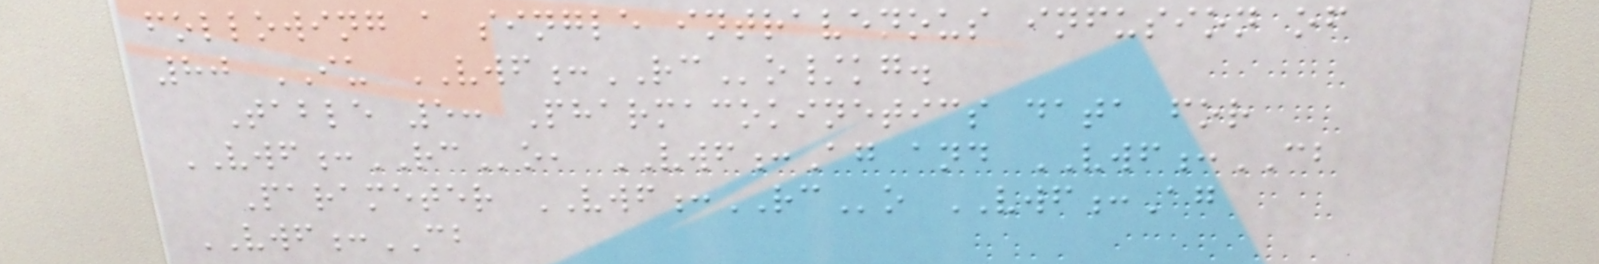following a single intravenous infusion of
80 IU VWF:RCo/kg.
Table 5: Pharmacokinetics data for
VWF:RCo, VWF:Ag and VWF:CB
Parameter VWF:RCo VWF:Ag
VWF:CB
